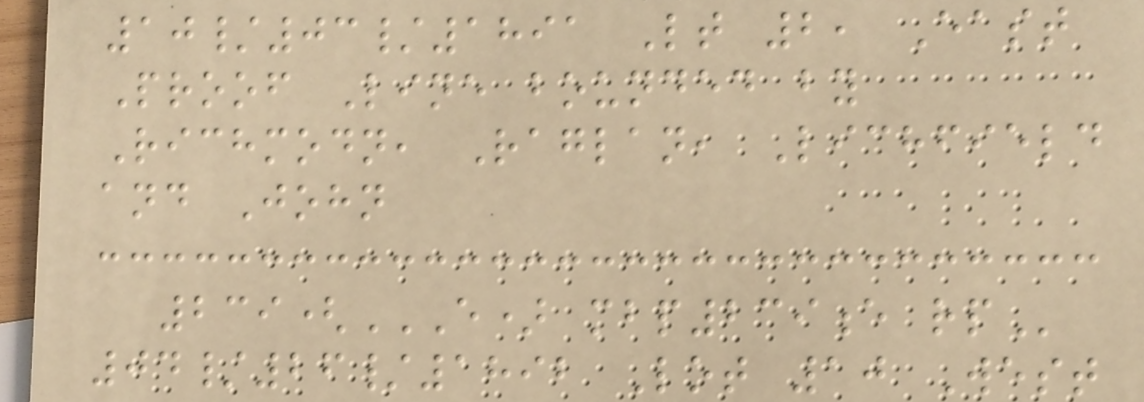10/03/1891 Lt 2, East
Proof Line bounded by
Richmodn, Raglan, Lichfield
and John
239(E) MBP239E RP
04/26/1892 Lot 10 West
